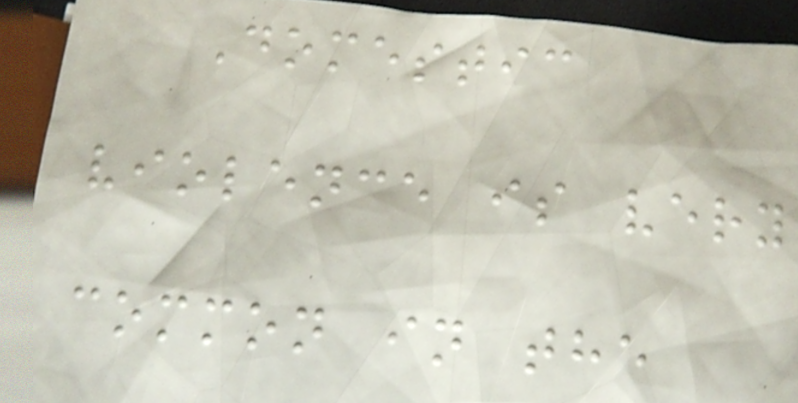Domestic
violence is very
common in the
